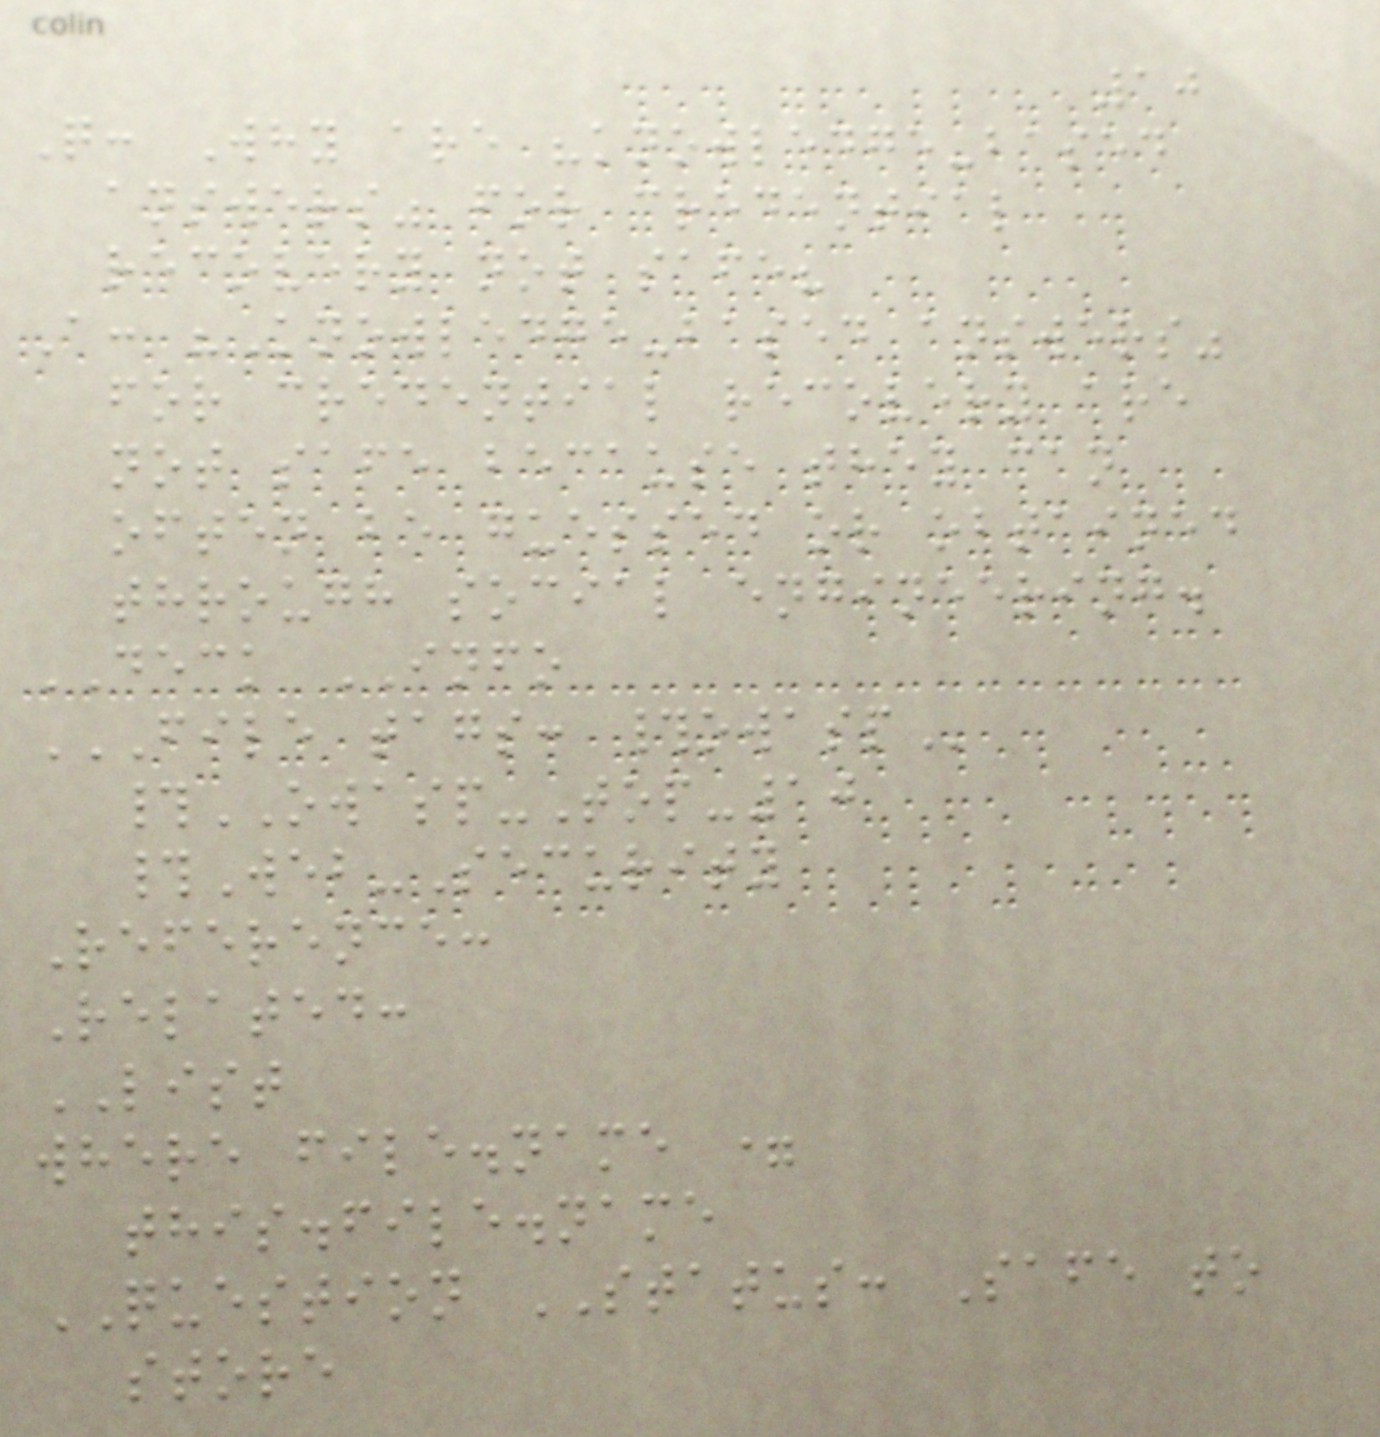10
Q: Why are "knowledge-based
answers" for credential
recovery not safe?
A: "Knowledge-based answers"
for credential recovery are
not safe because they can
often be guessed or obtained
through social engineering.
DECK INFO
FILE TAGS: #OWASP
#OWASP-Top-10
#Web-Security
Reference:
Related:
LIST
where file.name =
this.file.name
QUESTION STATUS: Safe to
store
